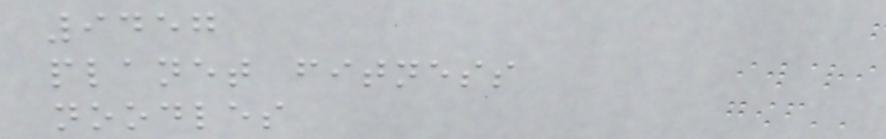9457
planet fitness
noodles
